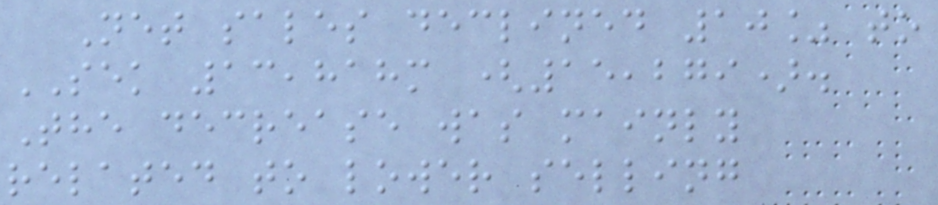Net sales declined 10% to
SEK 13,818m (15,279).
The decrease was mainly
related to lower selling
